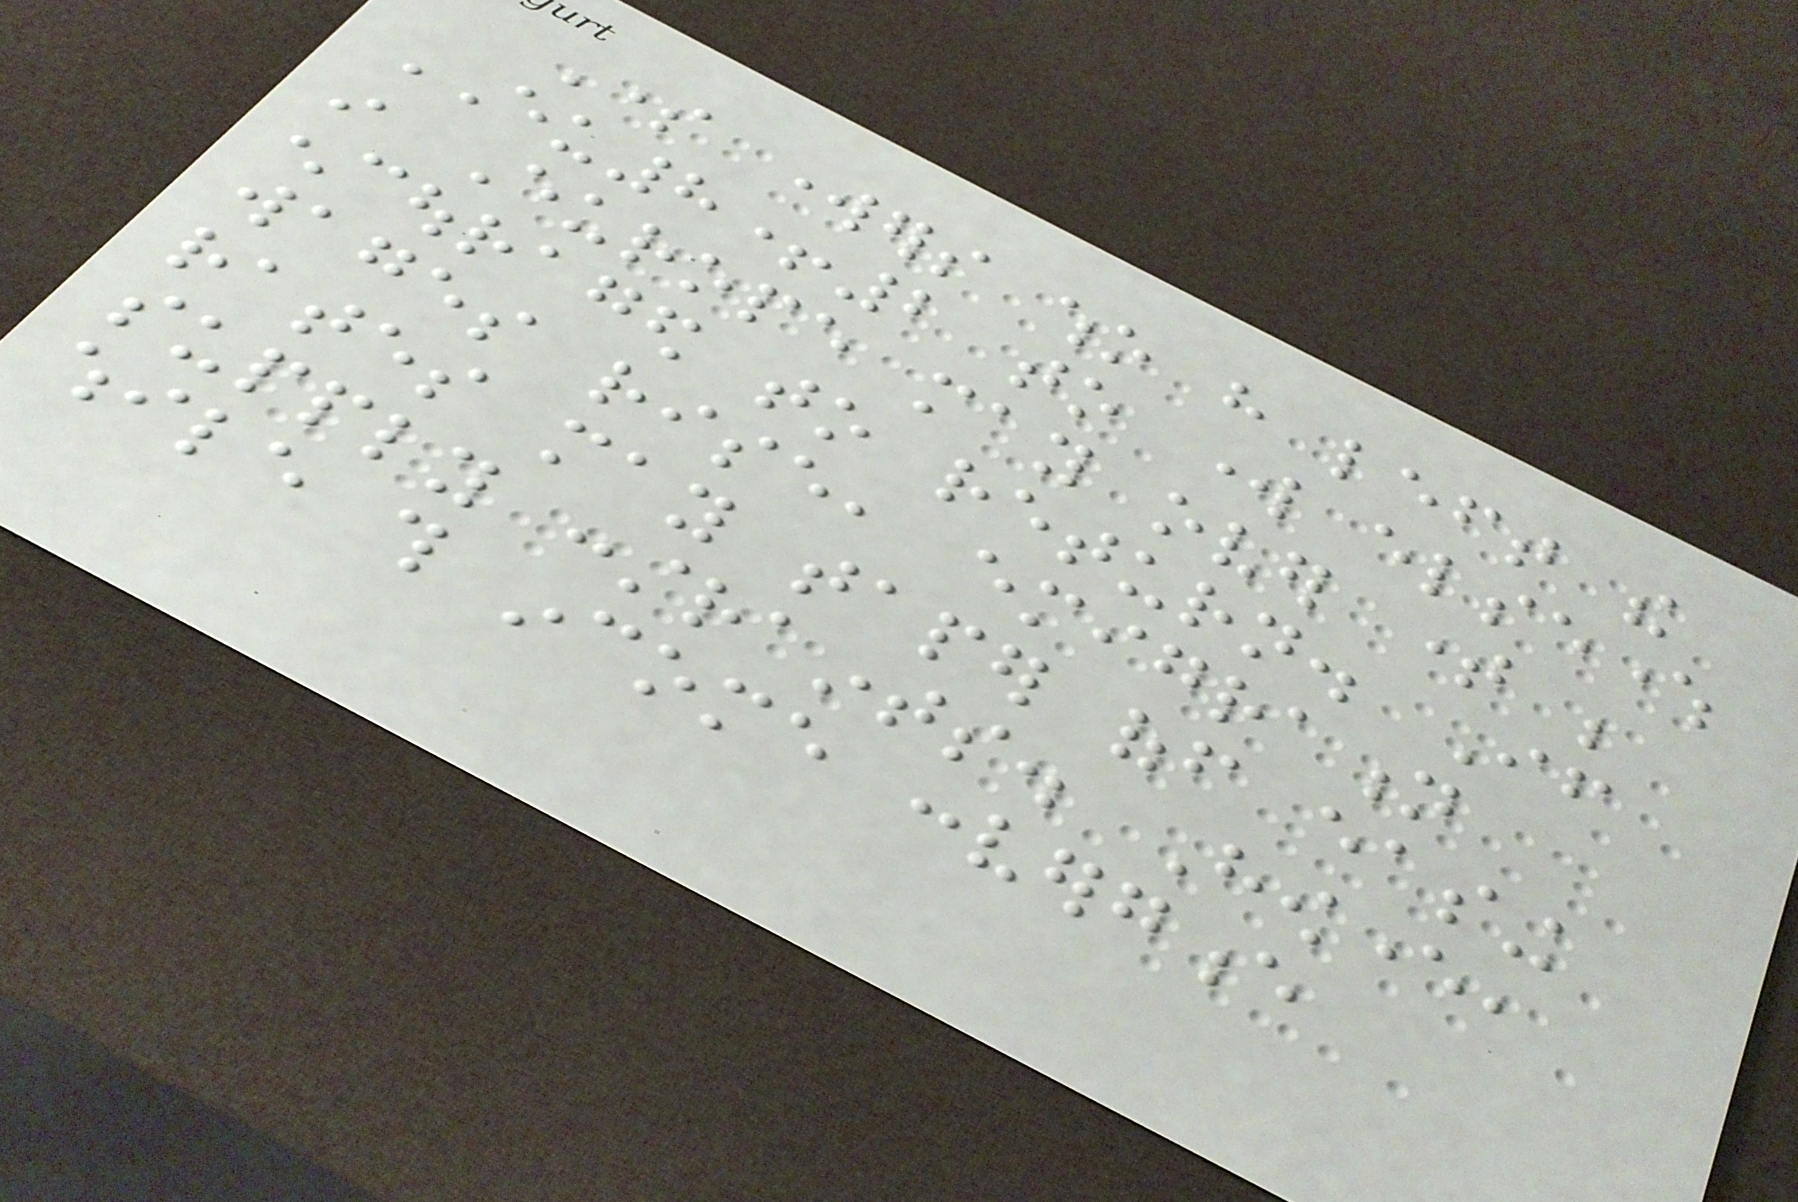Some workers who have left the
EU8+2 to work elsewhere
in Europe may over time be
encouraged to return. If
wages rise, emigration
rates may taper off easing
supply constraints. However,
while this income convergence
